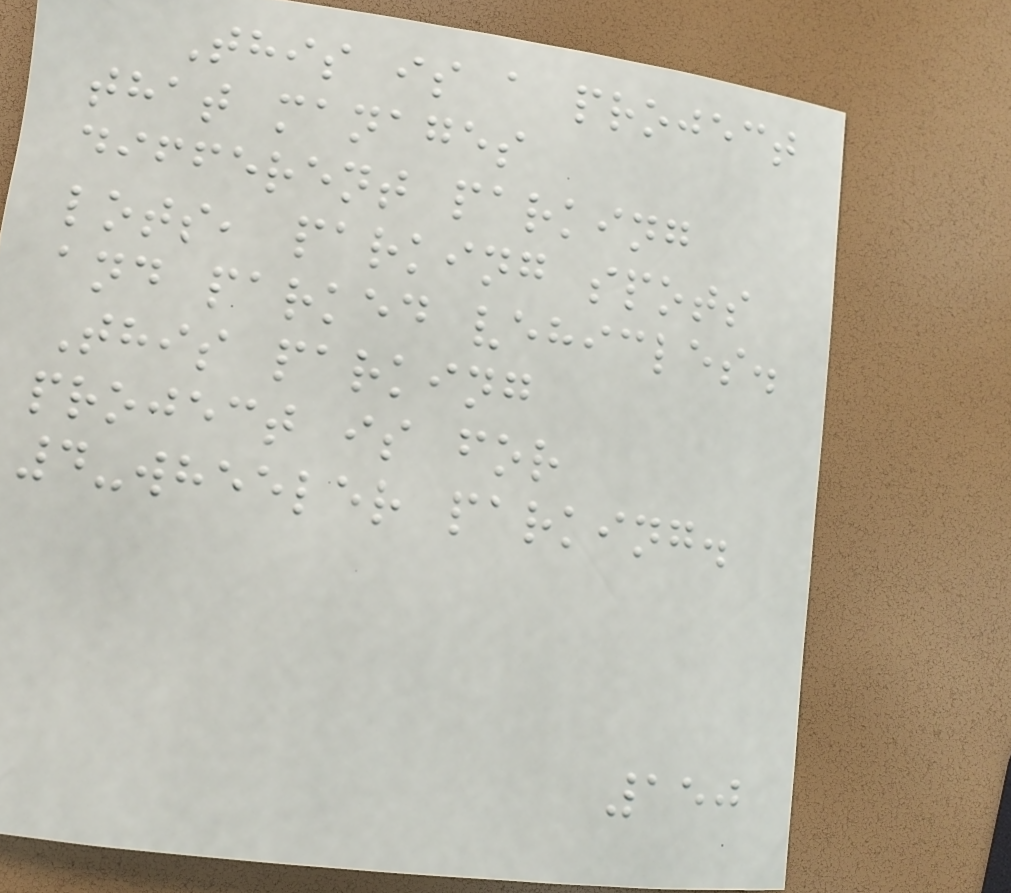This is a project
that manages
different parking
lots, parking spots
and parked vehicles.
This parking
project is for
4-wheeler parking.
150
